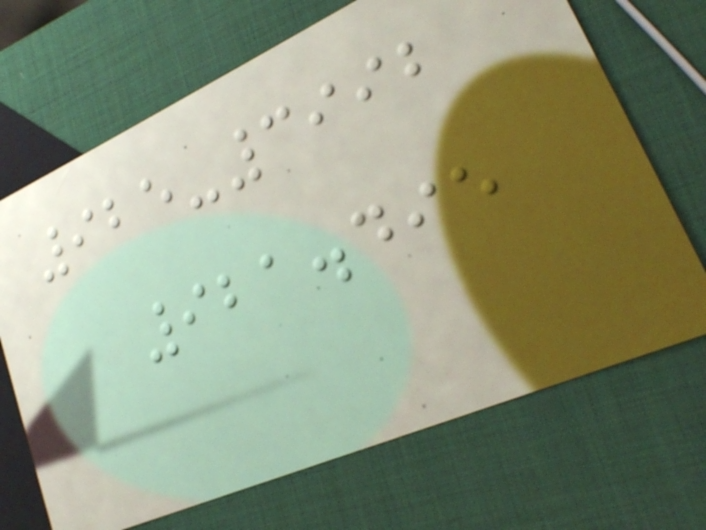925-3992
921.495
